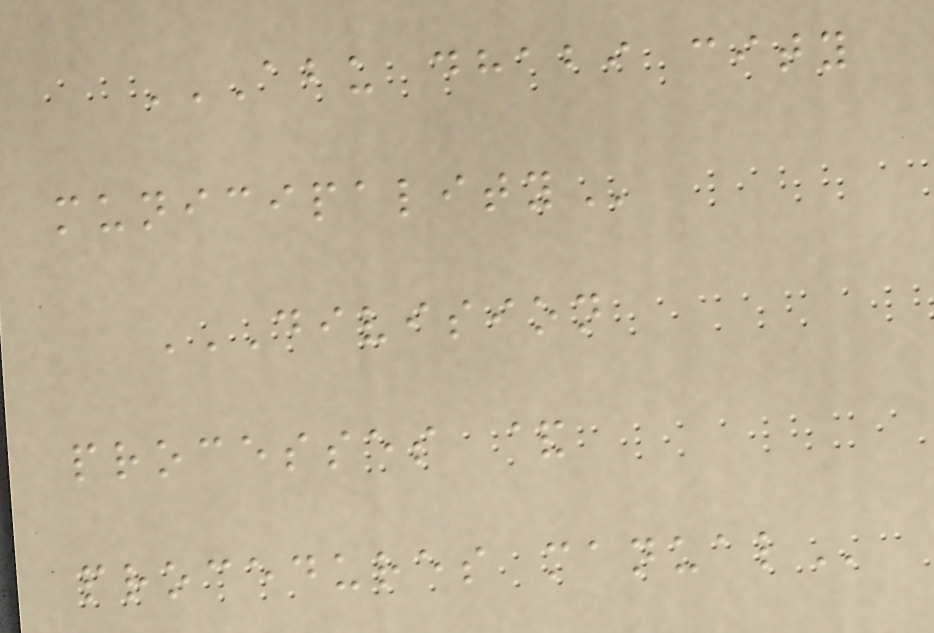ABU DHABI CITY
MUNICIPALITY
DIVISION
PROCESSES &
PROCEDURES MANUAL
